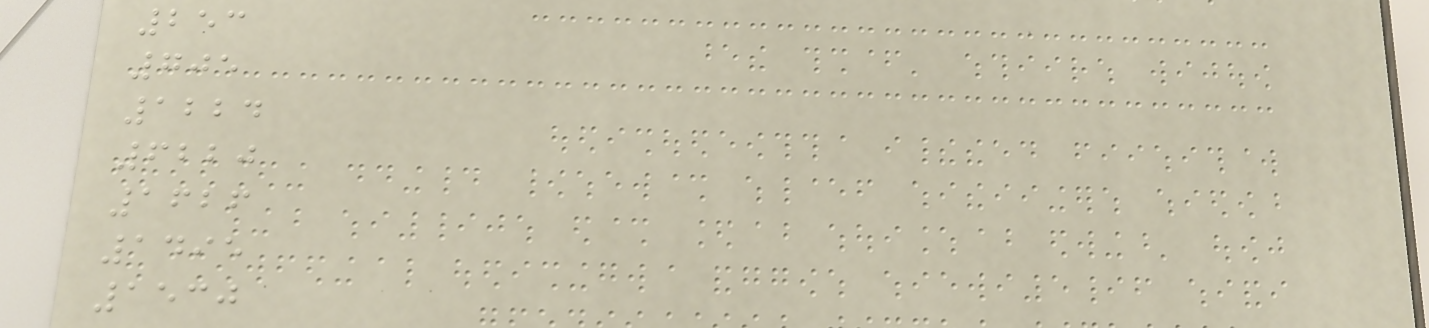253
705
1224
6220
1626
1495
1530
